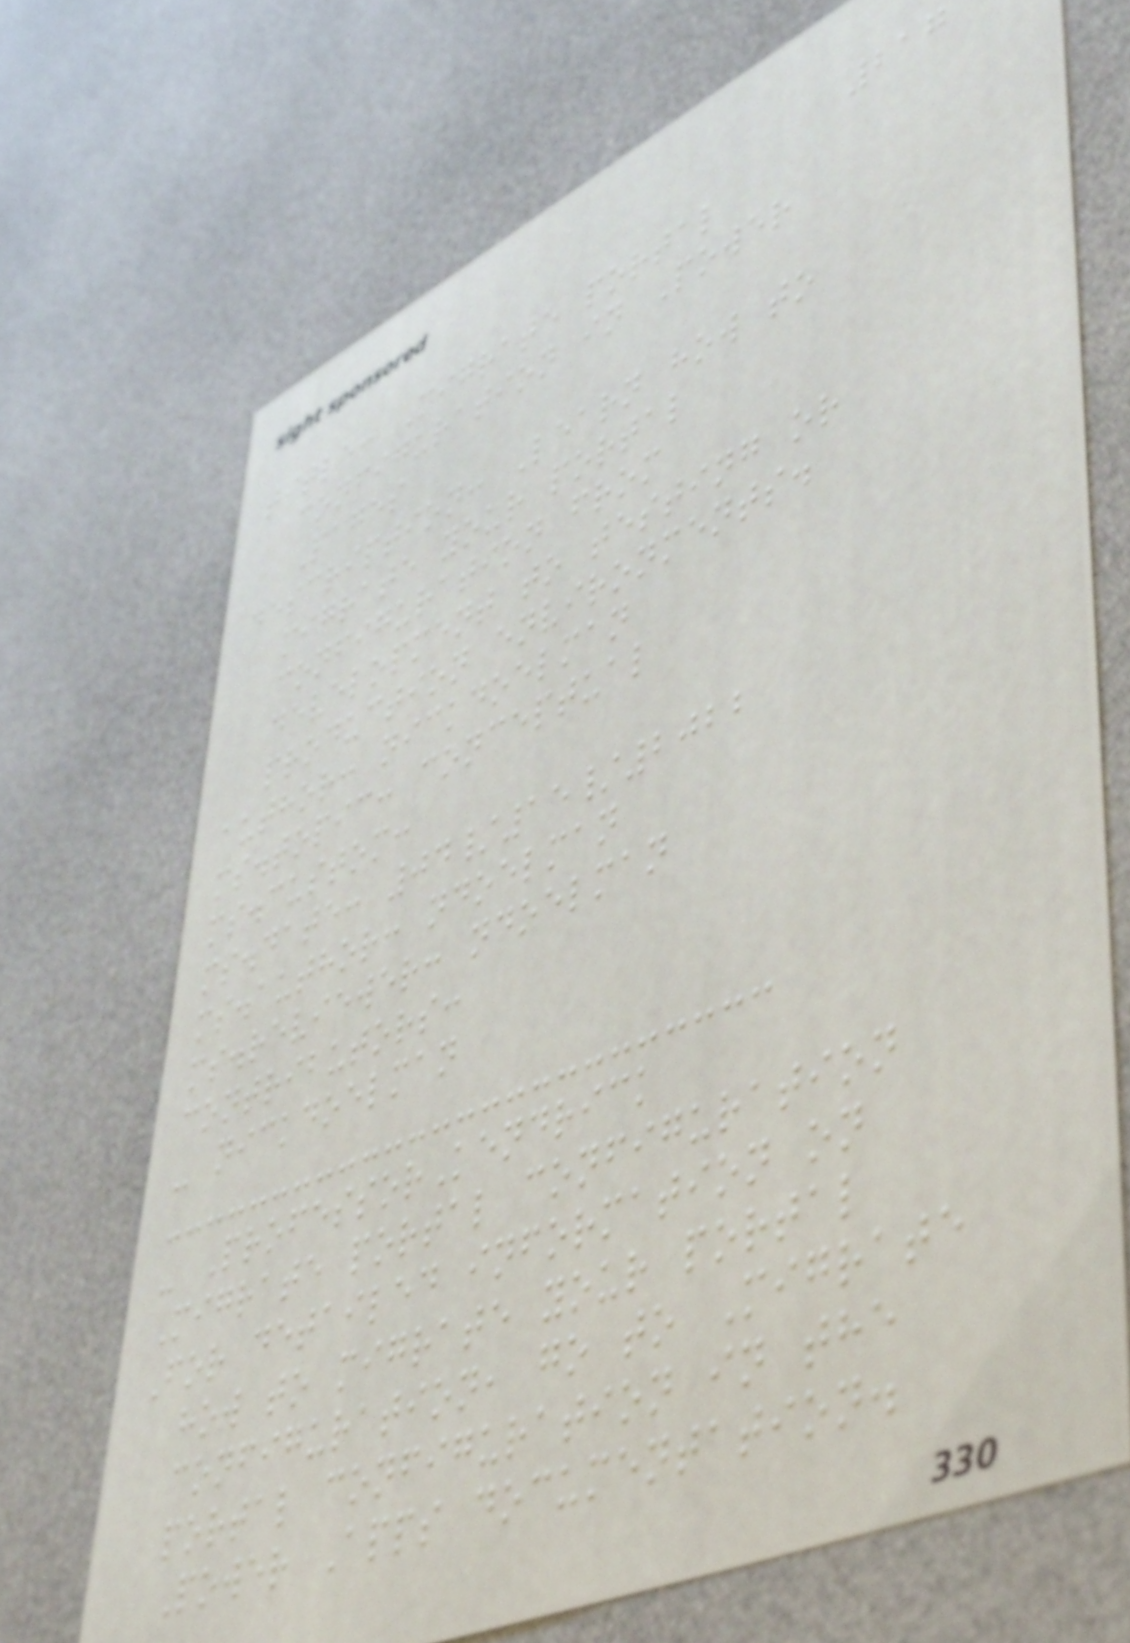217
title: Migrate portal
configuration in Power
Pages
description: Learn how to
migrate your portal
configuration from
development to testing or
production environments.
author: nickdoelman
ms.topic: conceptual
ms.custom:
ms.date: 04/15/2022
ms.author: ndoelman
ms.reviewer: ndoelman
contributors:
- nickdoelman
- ProfessorKendrick
Migrate portal configuration
For detailed information on
how to migrate your portal
configuration, go to Migrate
portal configuration in the
Power Apps documentation.
